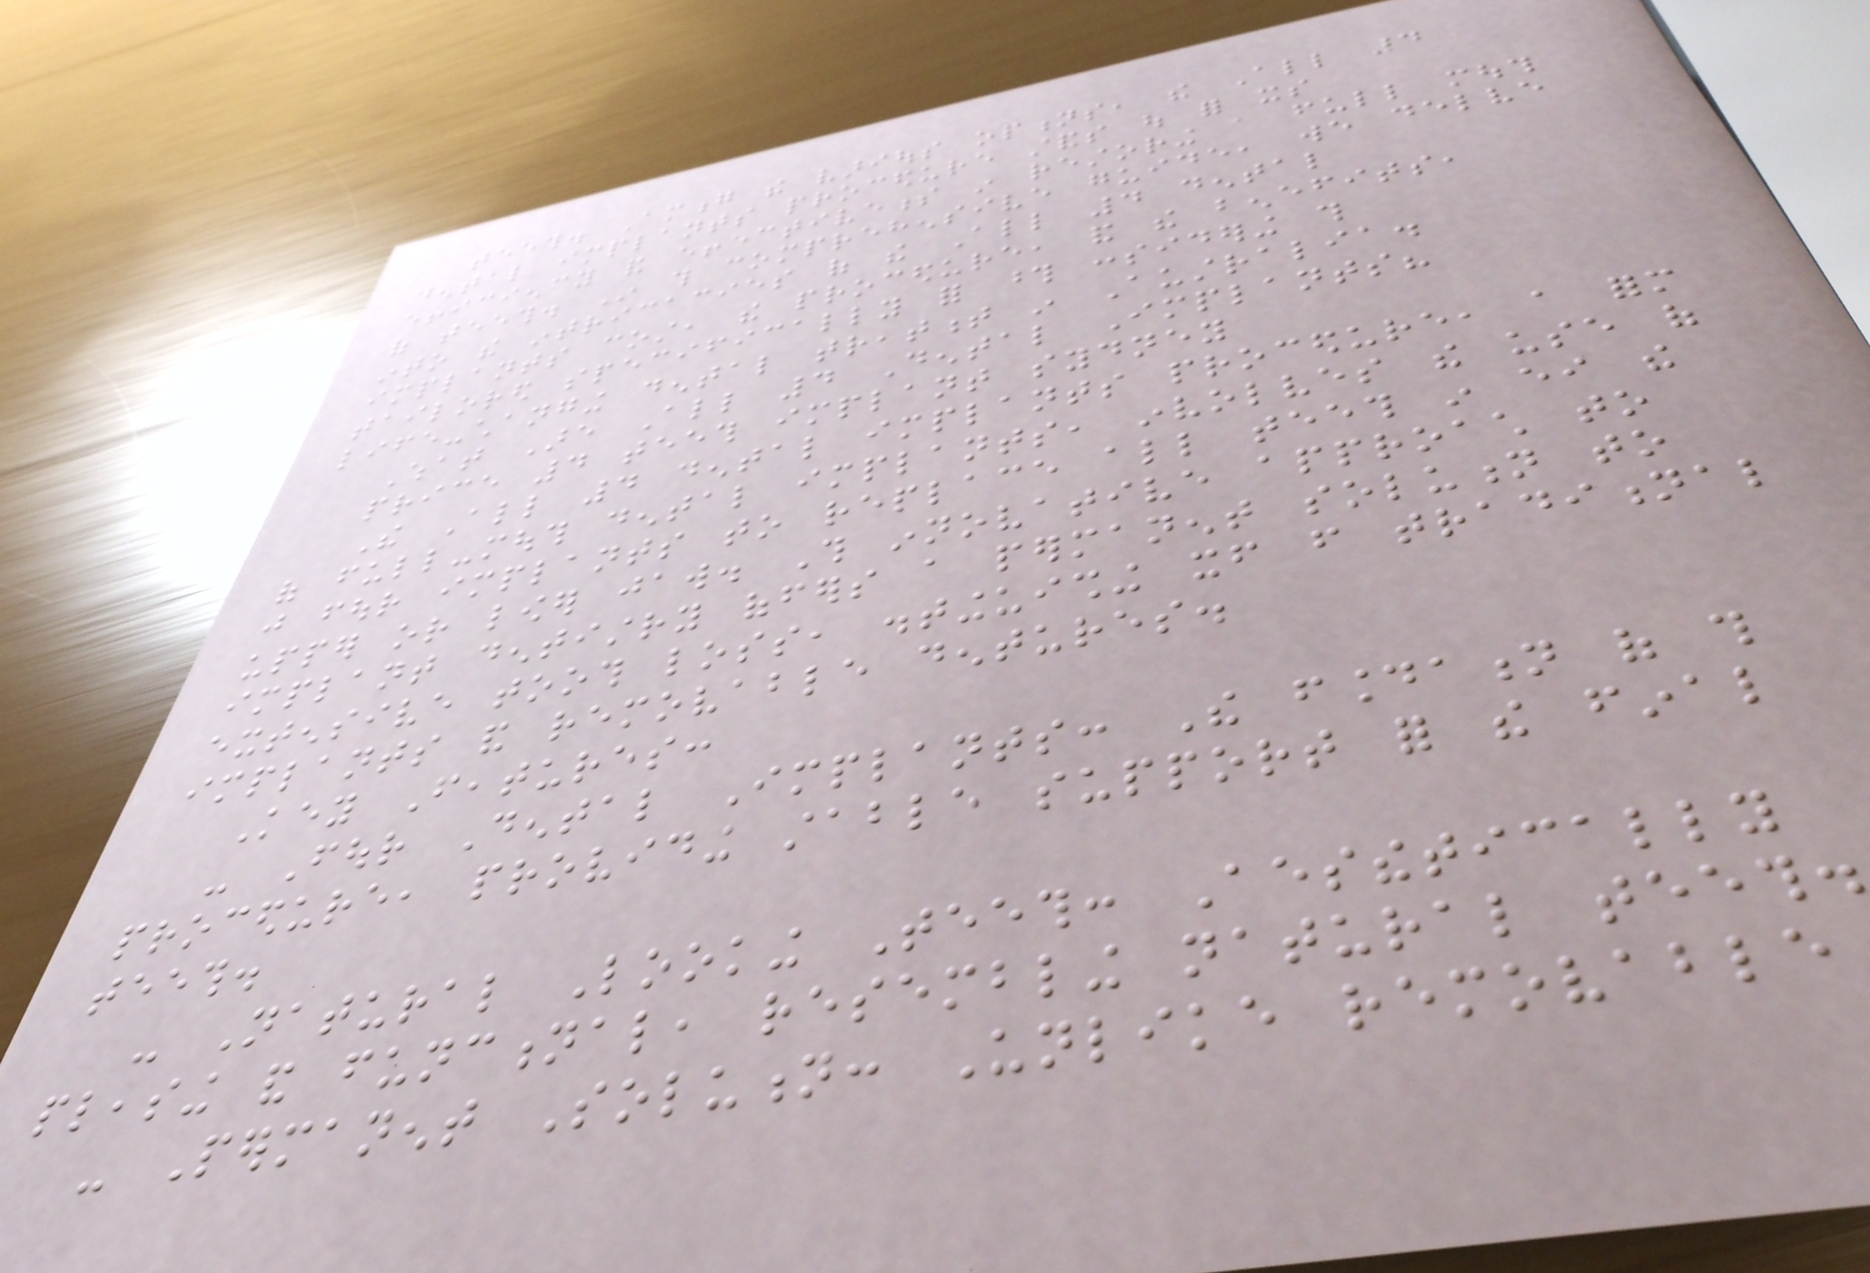teeth. Among the various options, the All 4
dental implants procedure stands out for its
efficiency and effectiveness in restoring a full mouth
of teeth. In this comprehensive guide, we delve
into the intricacies of the All 4 dental
implants cost, the procedure, and the benefits,
tailored specifically for those considering this
life-changing dental treatment in Australia.
What Are All 4 Dental Implants?
price 4 teeth implant sydney
The All 4 dental implants procedure, a form
of full-mouth dental implants, involves the use of
just four implants to replace all teeth in either the
upper or lower jaw. This innovative approach to
implant dentistry offers a permanent solution to
extensive tooth loss, distinguishing itself from traditional
implants and removable dentures.
Key Features:
- Four Dental Implants: The foundation of this
procedure, providing stable support for the final
teeth.
- Natural Looking Teeth: Aesthetically
pleasing and functional, resembling natural teeth.
- Permanent Solution: Unlike removable
